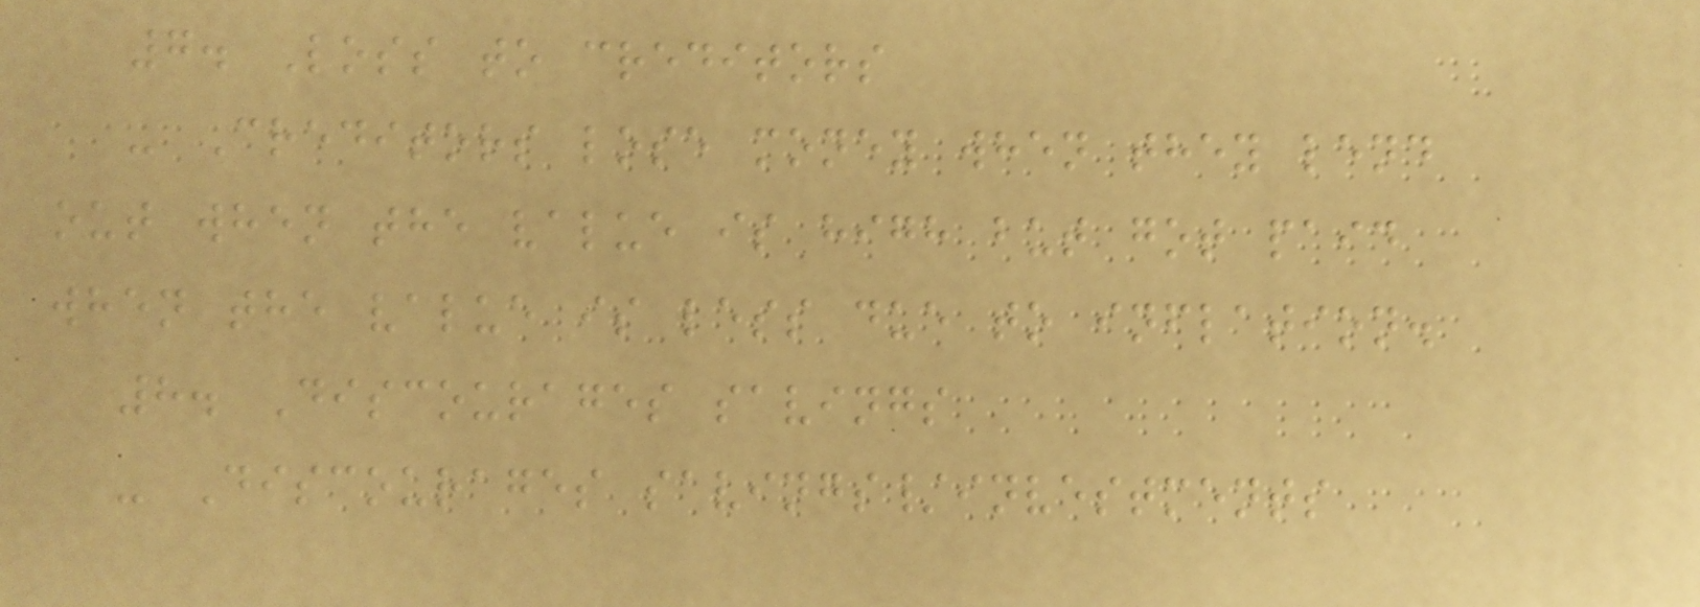7. Loss to creditors
- Creditors lose money when they lend
out when the value is high but got paid
when the value is less due to inflation.
8. Discourages savings
- Discourages savings/investments
